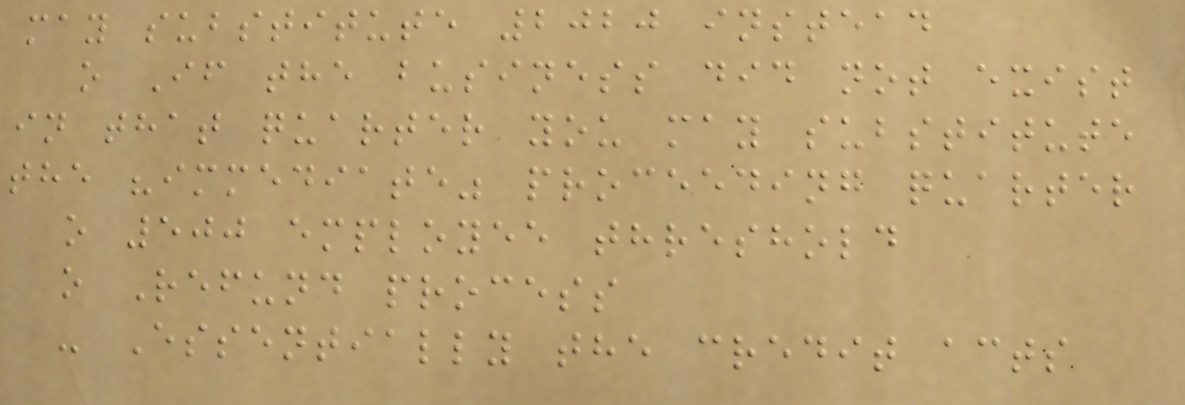may substitute 2020 instead
o If the business did not exist
in that quarter you may substitute
the "immediate" proceeding quarter
o 500 employee threshold
o Refund process
- Essentially the credit acts
